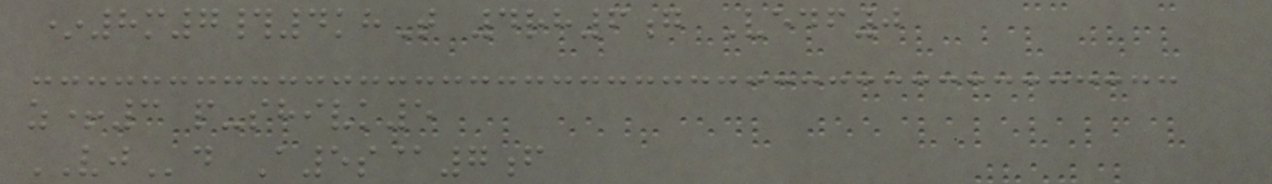*8m7#4khT 4rh6g Vedf0
z+3 p-shivk5
VJd A5s@7f
